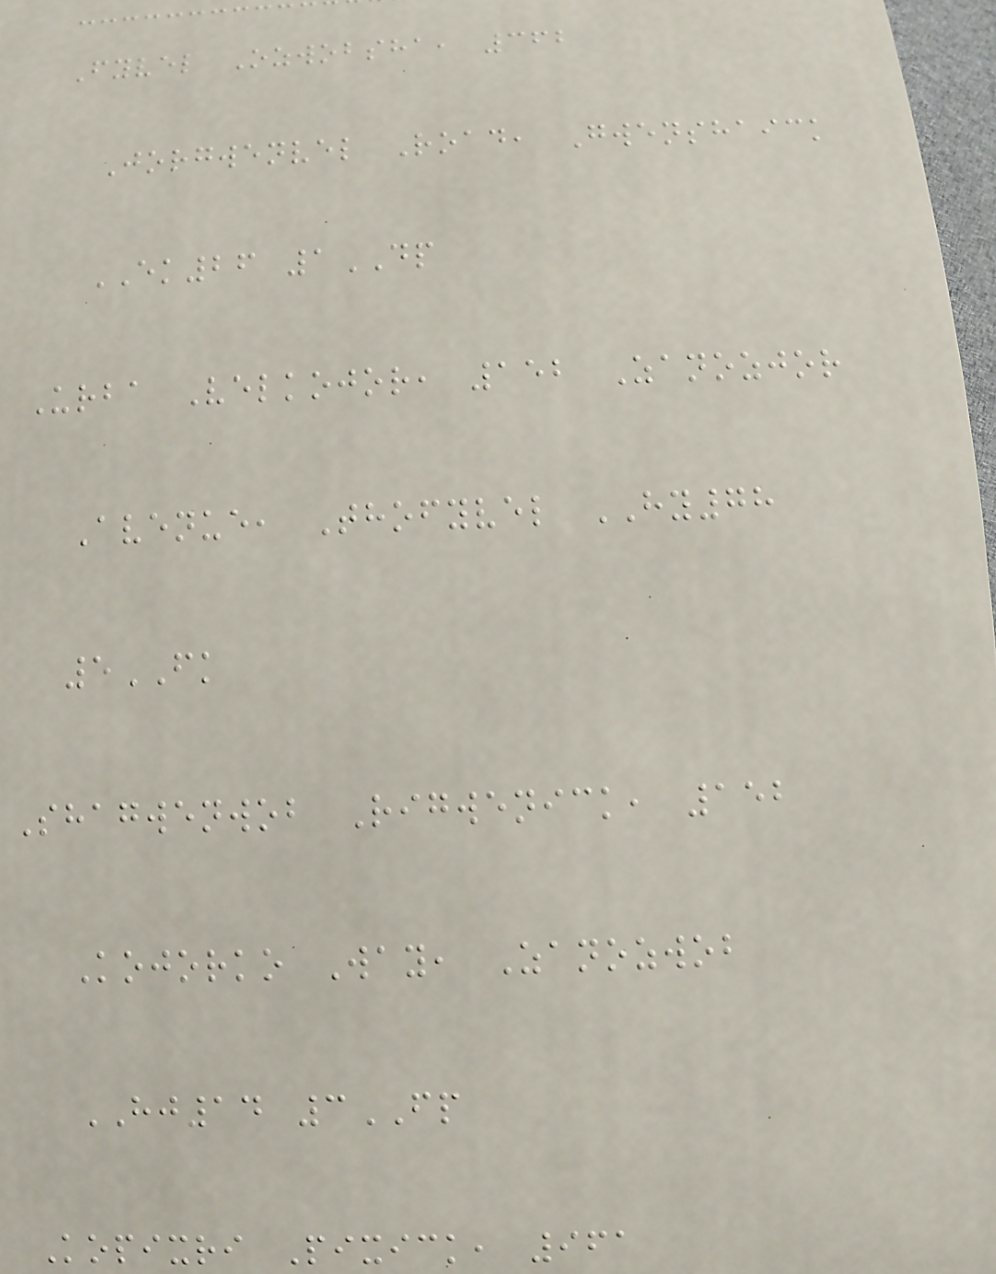Fyvel Ozwobsha, 362
Jorgwenvel Road, Gwenshaick
EK26 1DP
Urba Velkojor, 152 Zanozjor
Avenue, Thofyvel HY78
5FK
Shagwenwob Rigwenick, 152
Kojorko Way, Zanozwob
HJ14 3FP
Kopixri Pixick, 961
